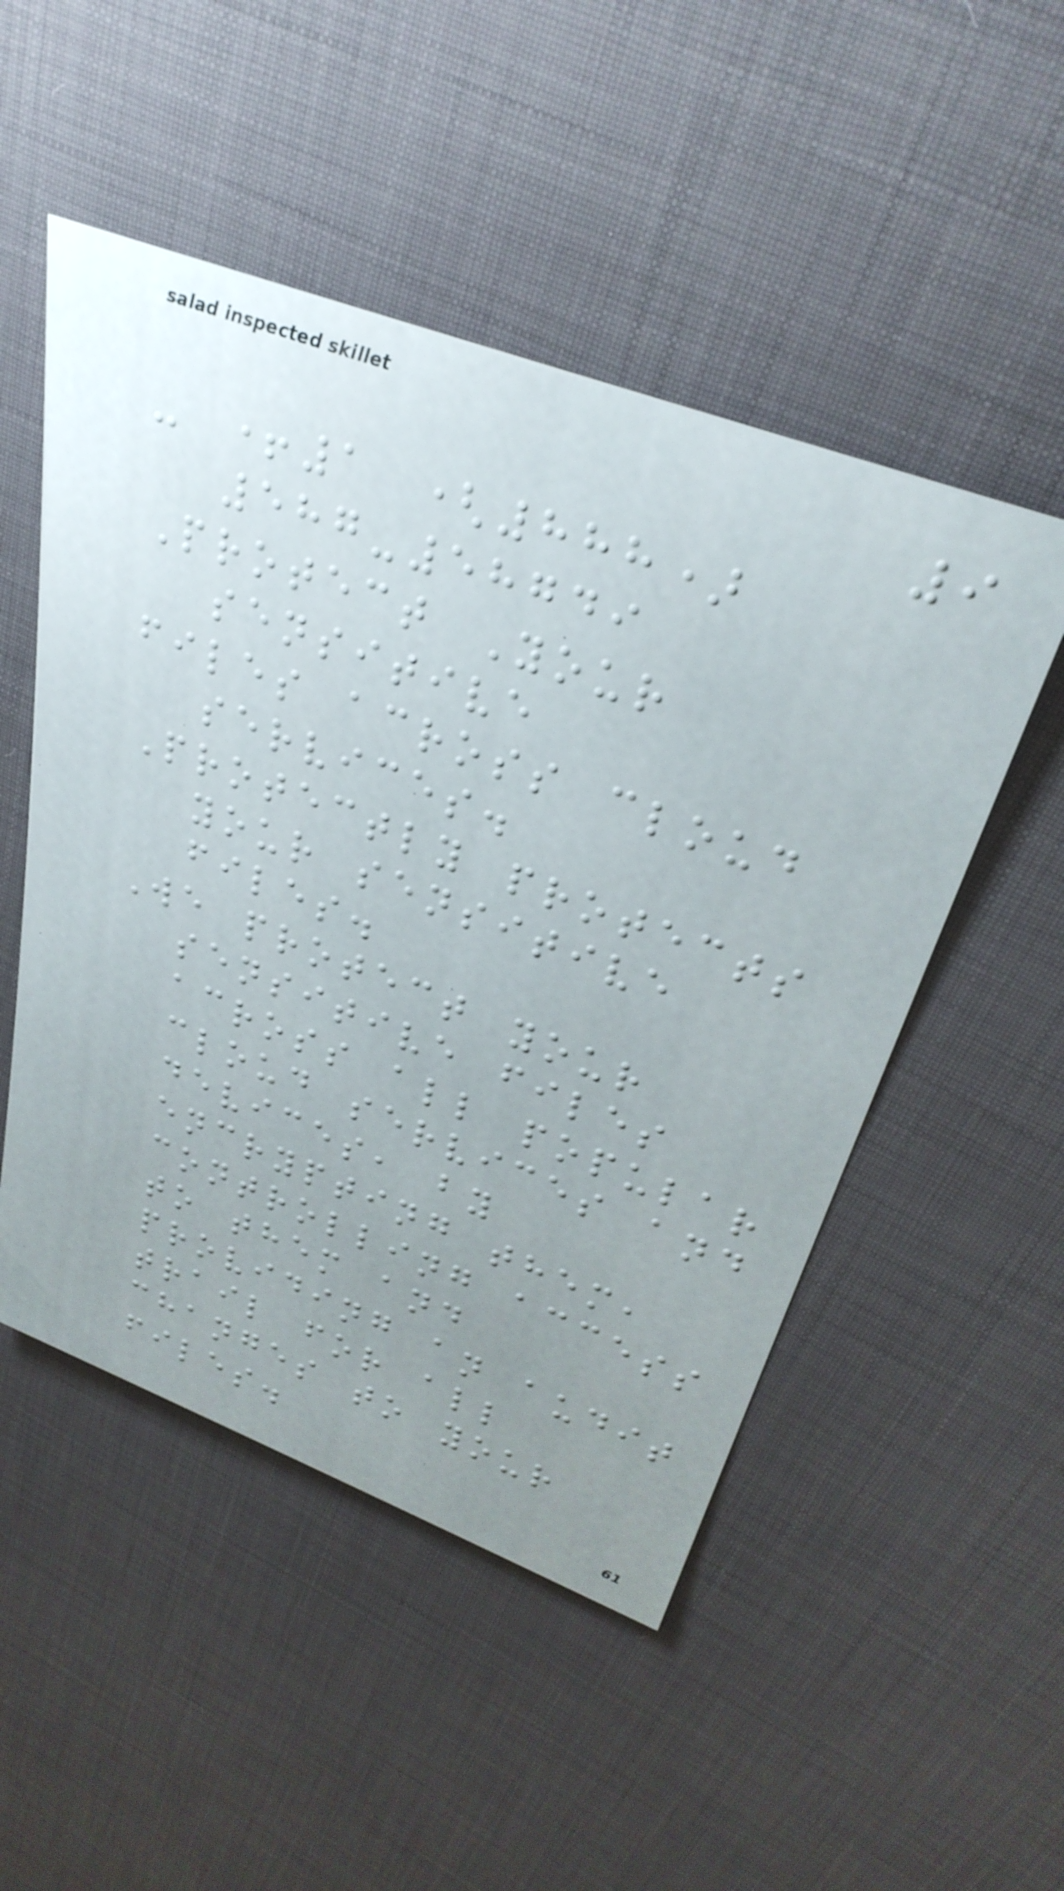9
- +1 (888)
587-58749
Protect Your
sensitive
files across cloud
services.
Protectly protects
your sensitive
files.
We protect your
sensitive files
across all popular
cloud services and
devices, by
encrypting them,
controlling access
to them and
providing an audit
trail for all
changes to your
files.
